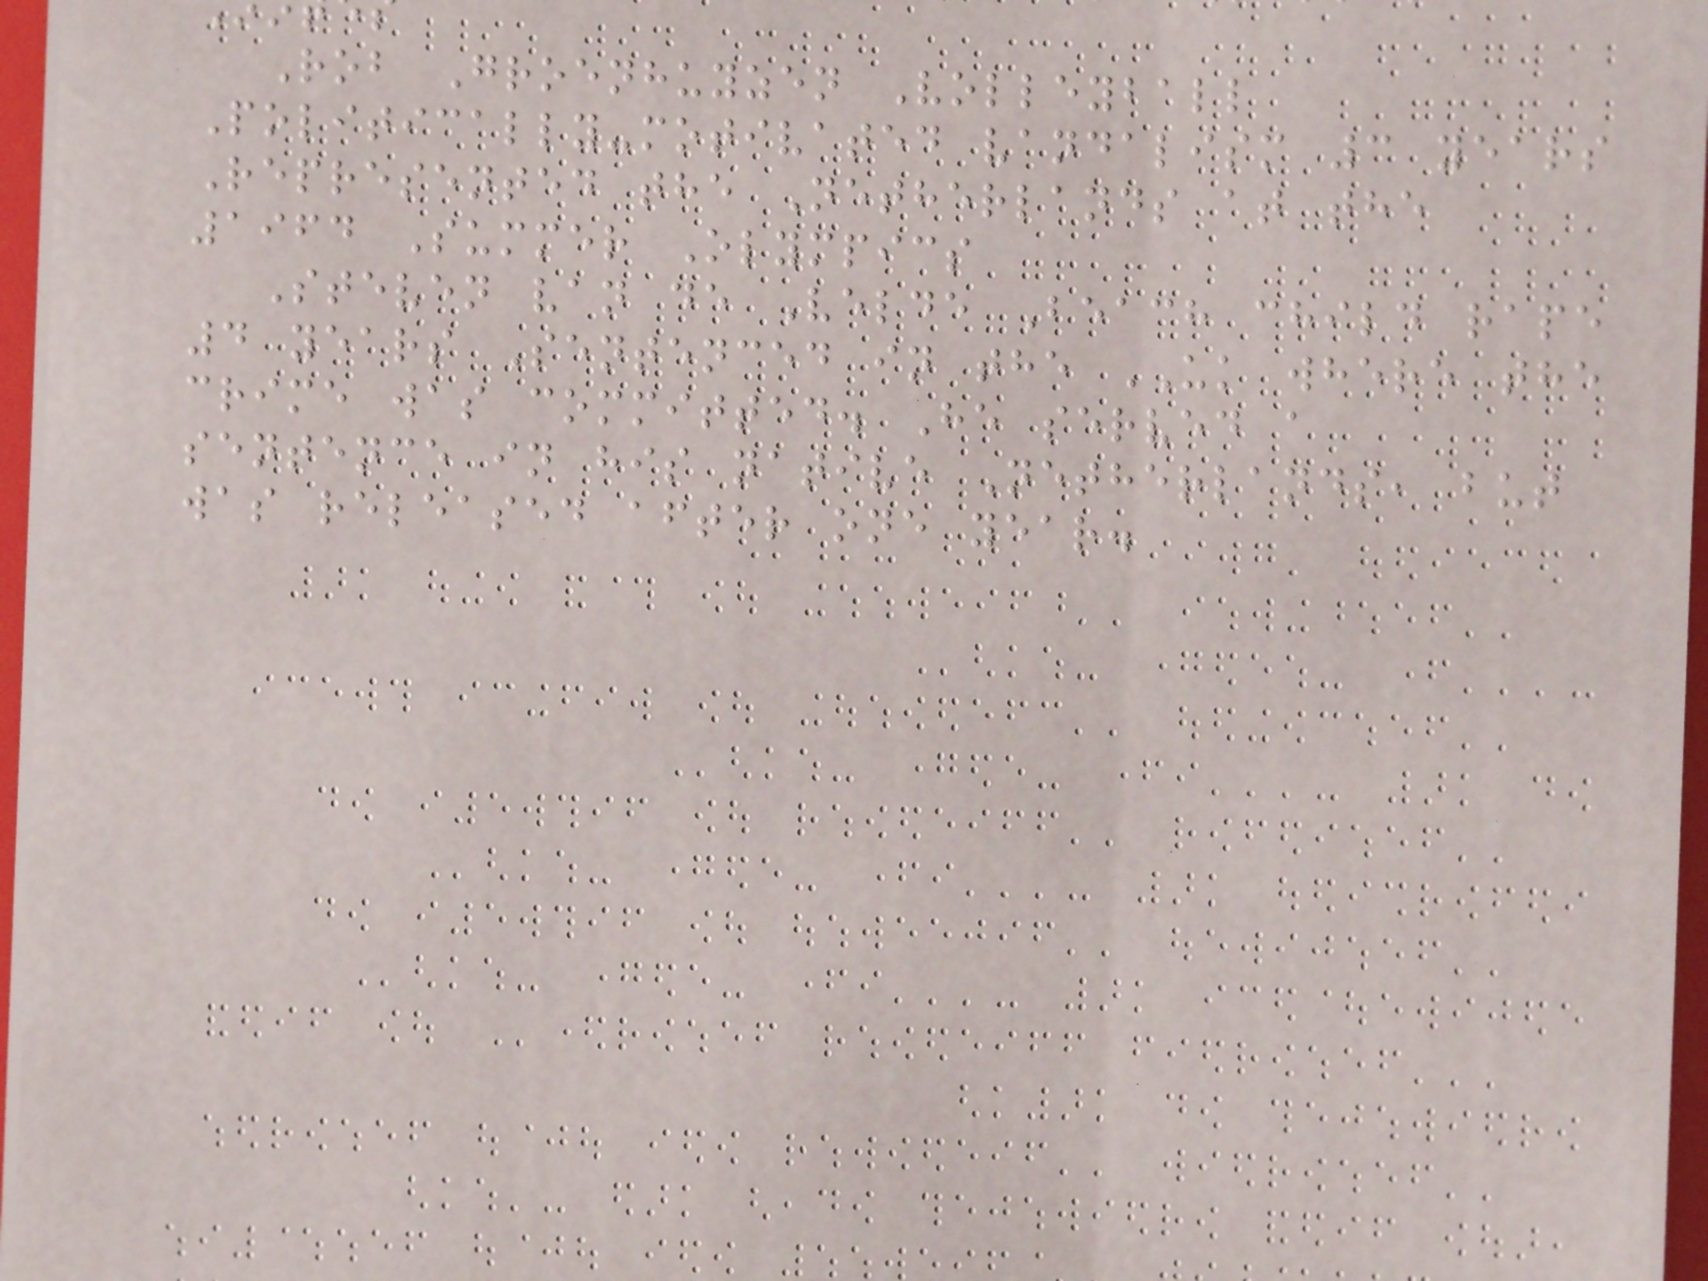Rob Groenhuyzen Volleyball
Politically-motivated vandalism 3 years
Represented the Netherlands at the
1964 Summer Olympics
Steven van de Velde Beach child rape
4 years Sentenced in the UK where the
crime was committed. He served a
sentence in his native Netherlands, but
was released after one year.
